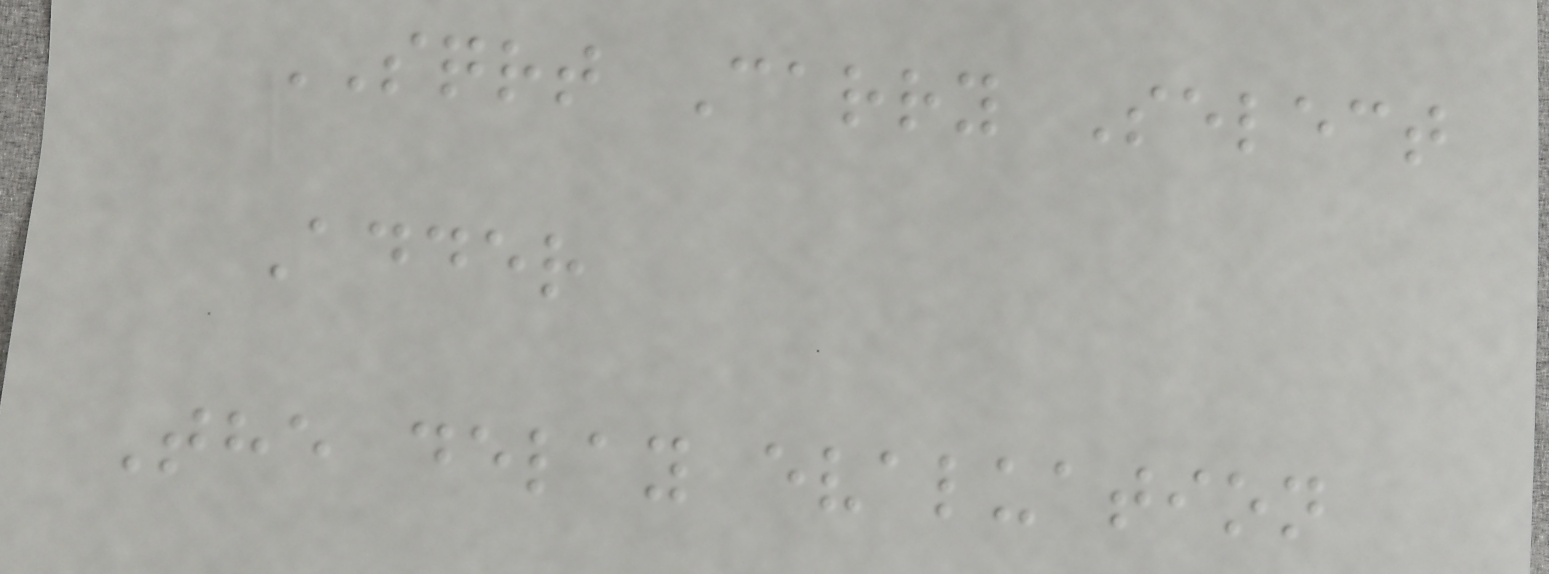SQRT Carry Select
Adder
The delay evaluation
